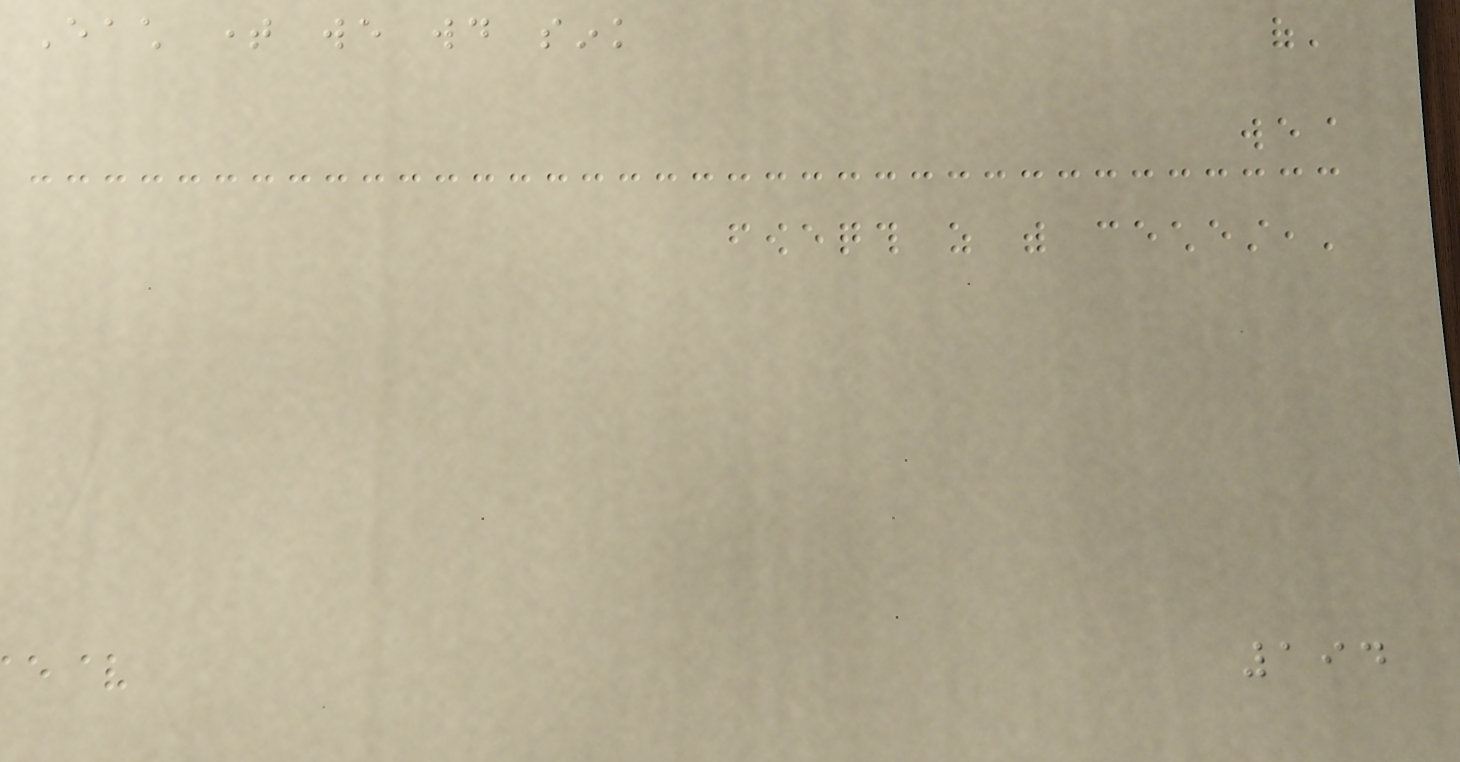Each time we would sink
194
